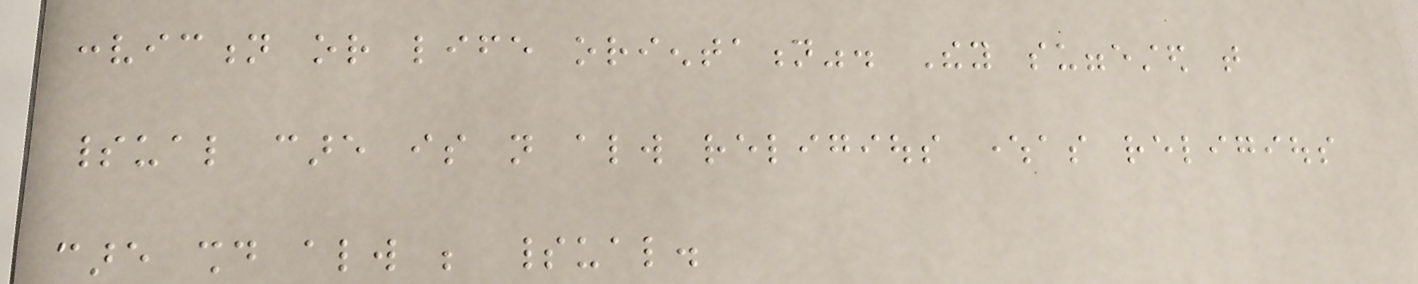conviction or life orientation". They suggested that
spiritual care is not always religious whereas religious
care should always be spiritual.
